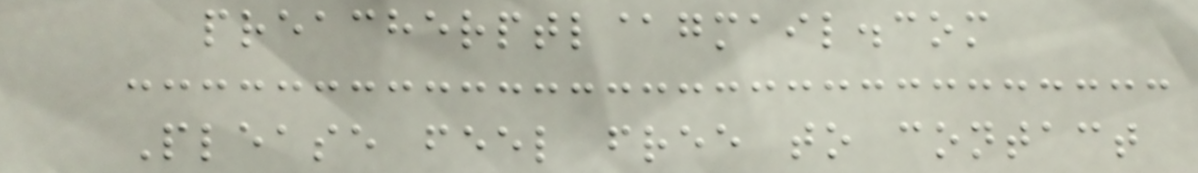preacherptl@gmail.com
Please feel free to contact
